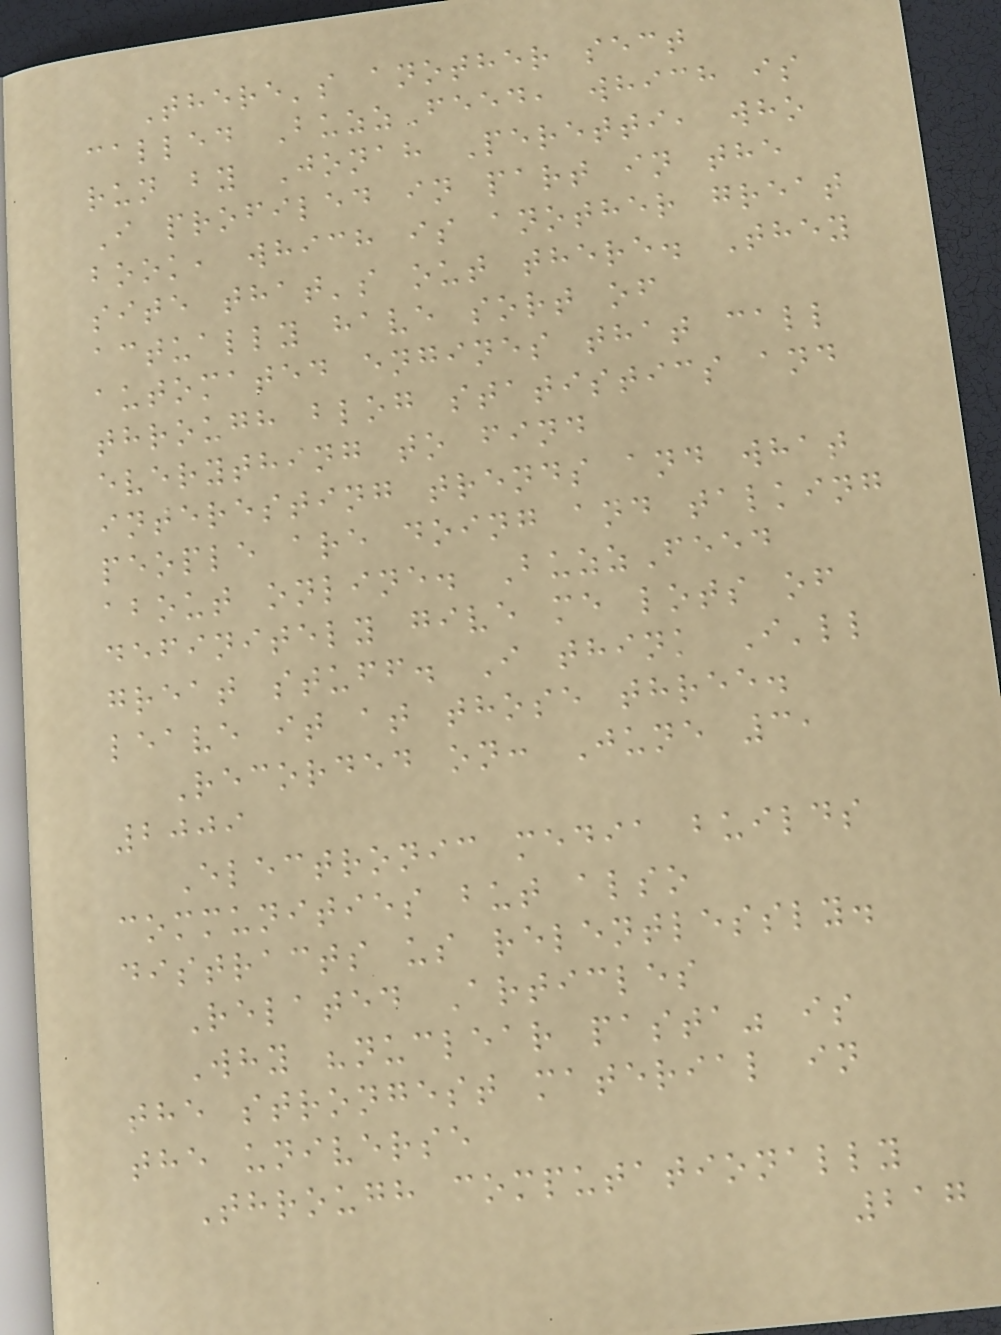There's another sect
called BuzzFeed, which is
run by Jonah Peretti, who
I profiled in part in the
book, which is another great
site that's out there. They
actually have sort of
automated engines that call
through blog statistics and
everything to find
interesting trends and what
people are doing and talking
about online. BuzzFeed
definitely give me lots of
great stuff. I think I'll
leave it at those three.
Recorded on: June 3,
2009
Electronic media builds
communities but also
distracts us relentlessly.
Related Articles
Why "nuclear pasta" is
the strongest material in
the universe
Through computationally
217
